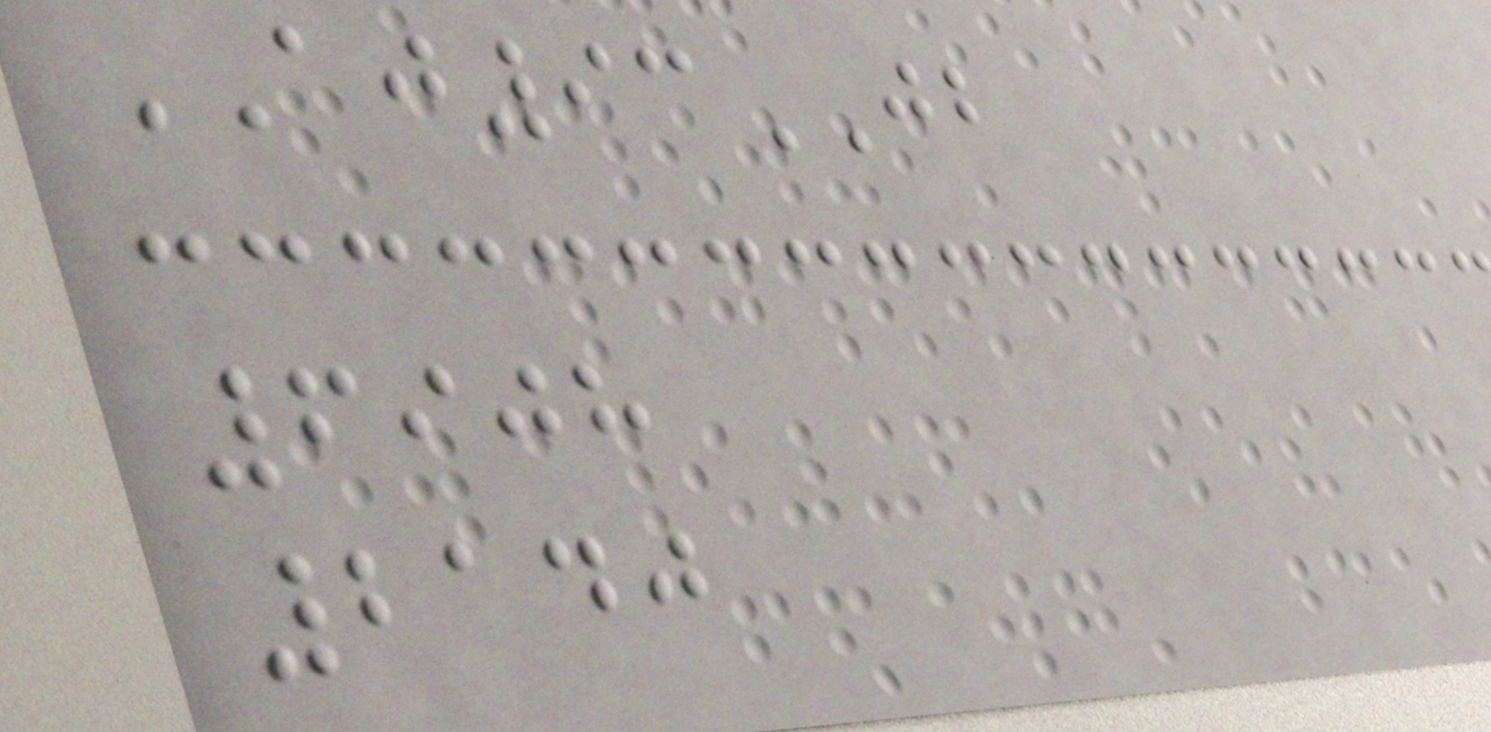AJ93JB
6908
2140
